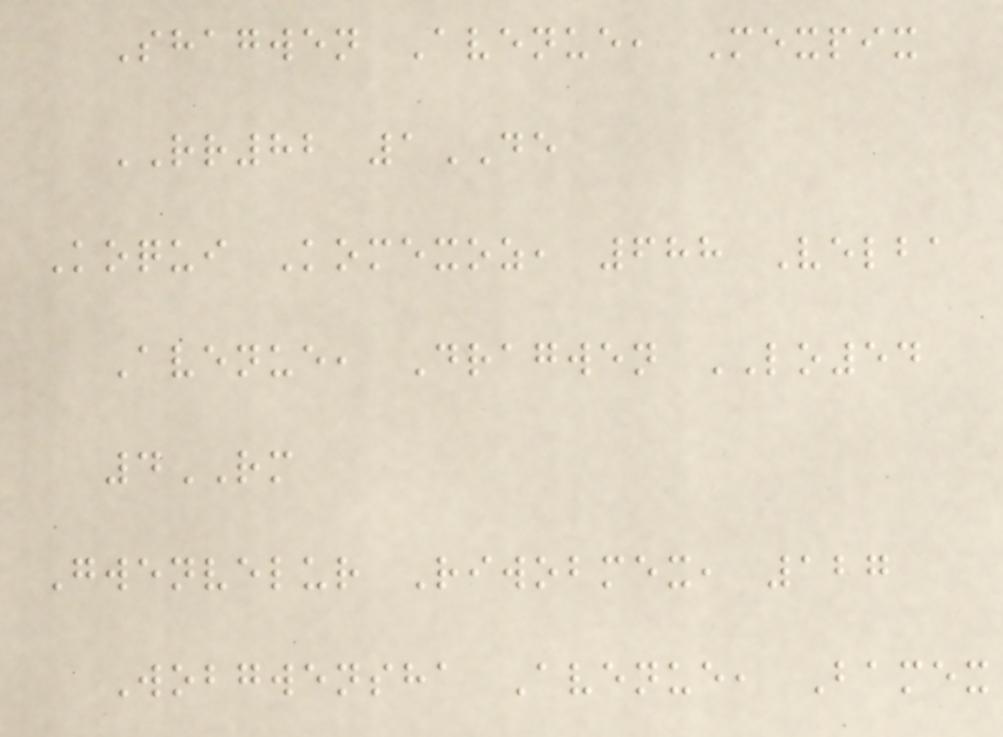Shagwen Avenue, Mexpix
RR82 1DE
Koqui Komexoz, 688 Velba
Avenue, Dragwen LO54
4RM
Gwenvelur Riwobmex, 127
Wobgwensha Avenue, Bamex
